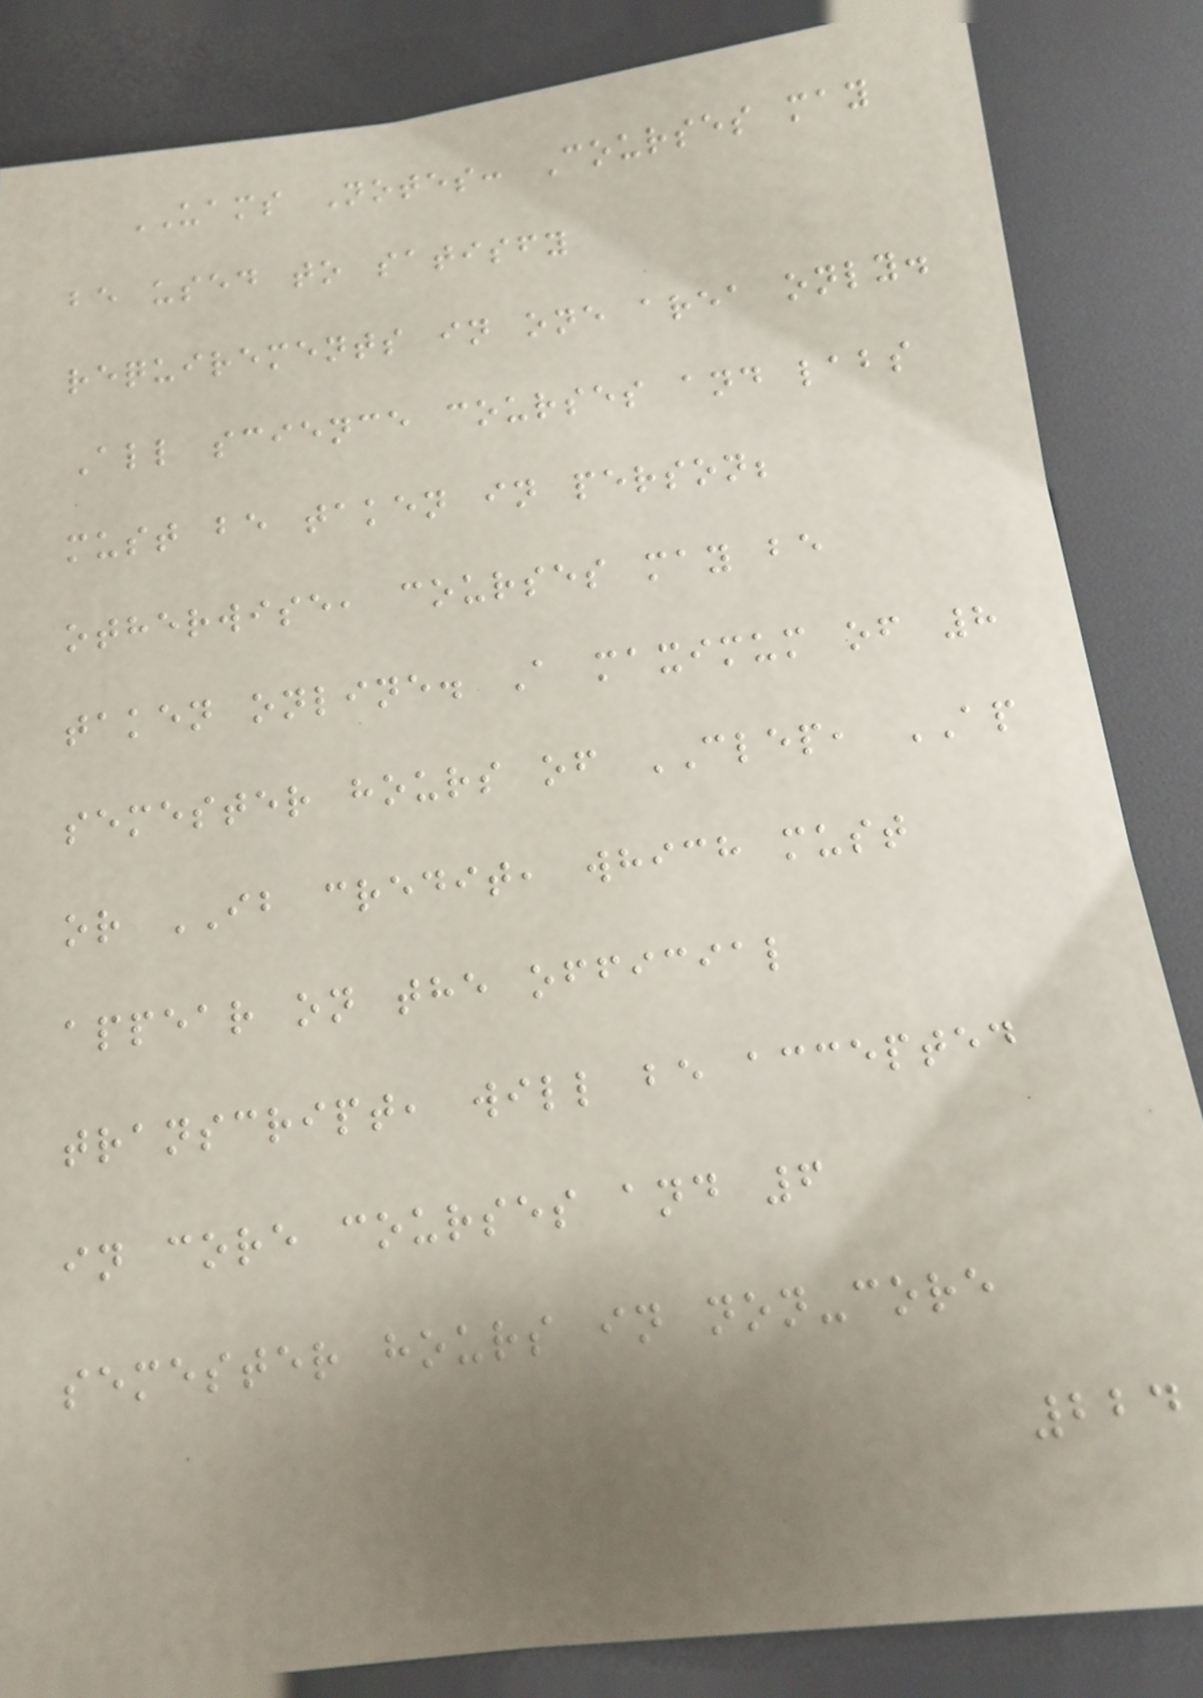UAMS Notes: Courses may
be used to satisfy
requirements in one area only.
All science courses and labs
must be taken in person;
otherwise, courses may be
taken online. A maximum of 8
semester hours of CLEP, AP
or IB credit, which must
appear on the official
transcript, will be accepted
in core courses and 6
semester hours in non-core
224
